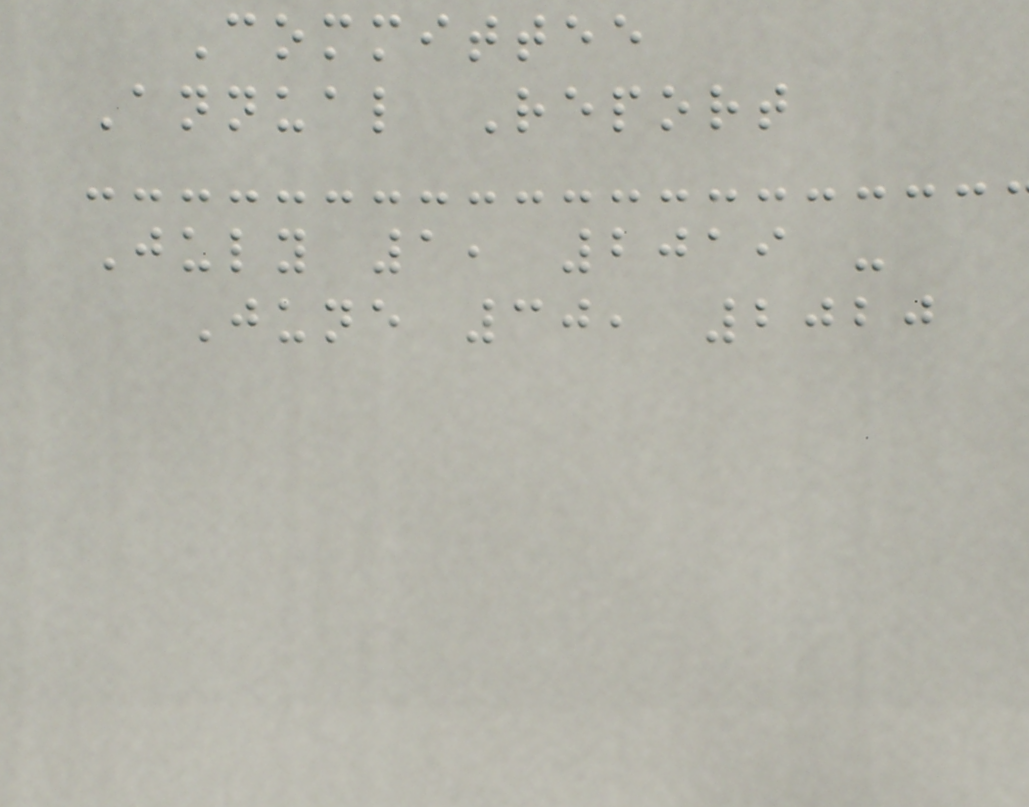Committee
Annual Report
July 1, 2019 -
June 30, 2020
